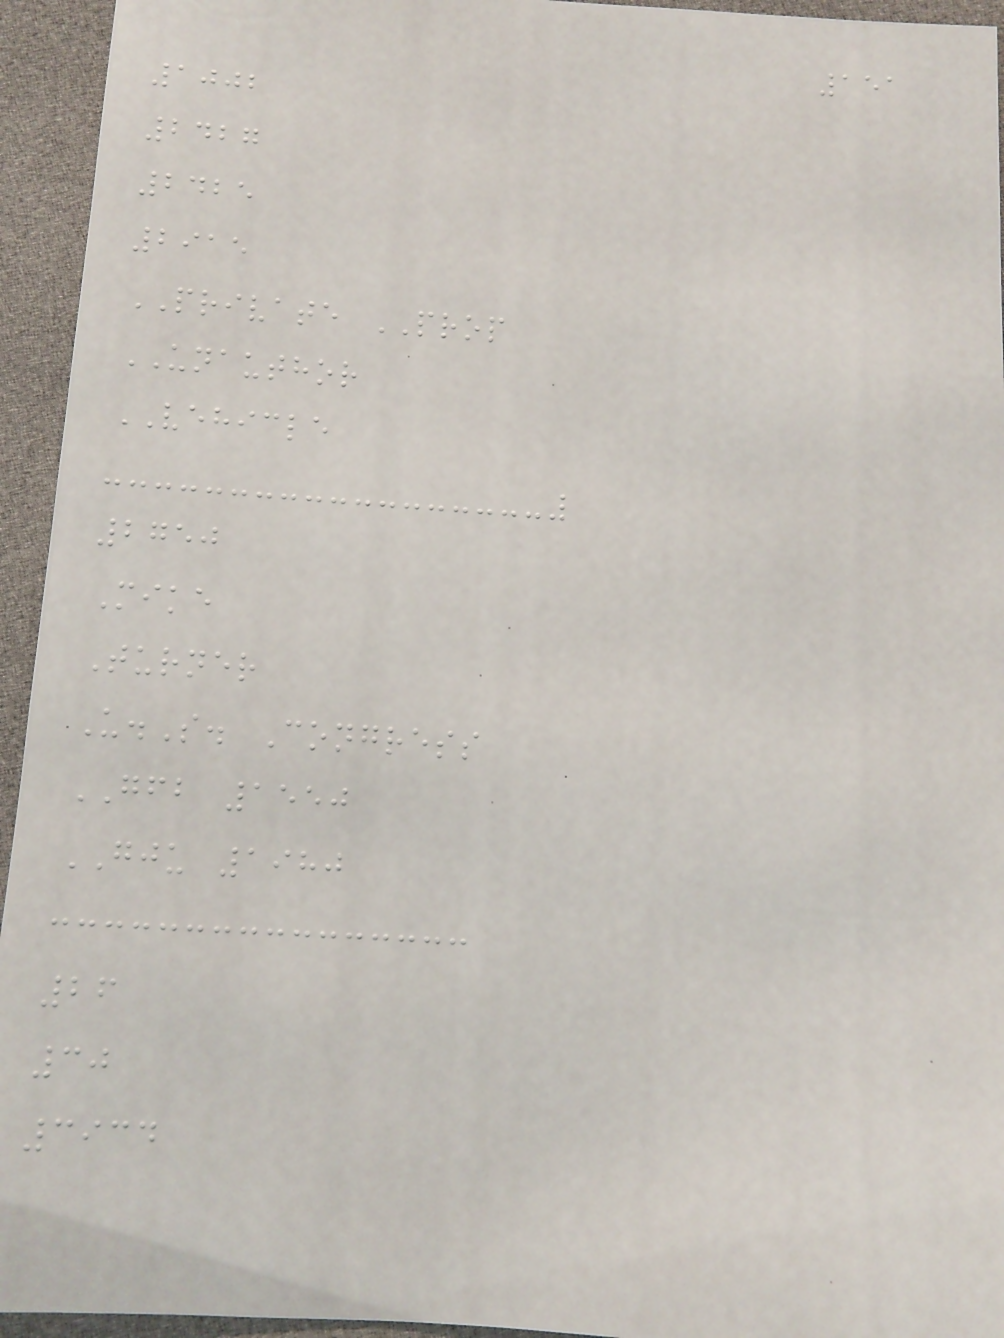151
1002
2427
2425
2915
PRIVATE PROP
UNAUTHOR
VEHICLE
2750
Mike
Turner
U.S. Congress
GFB 1550
GJU 1980
26
30
3934
